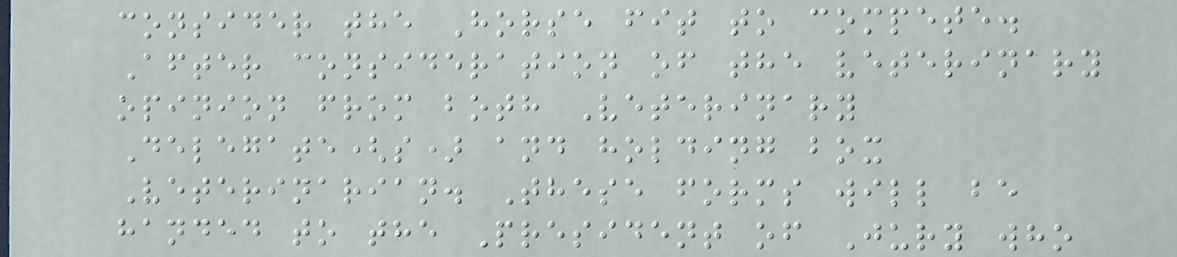consider the Horse fit to compete.
After consideration of the veterinary
opinion from both Veterinary
Delegate(s) and holding box
Veterinarian. These forms will be
handed to the President of Jury who
